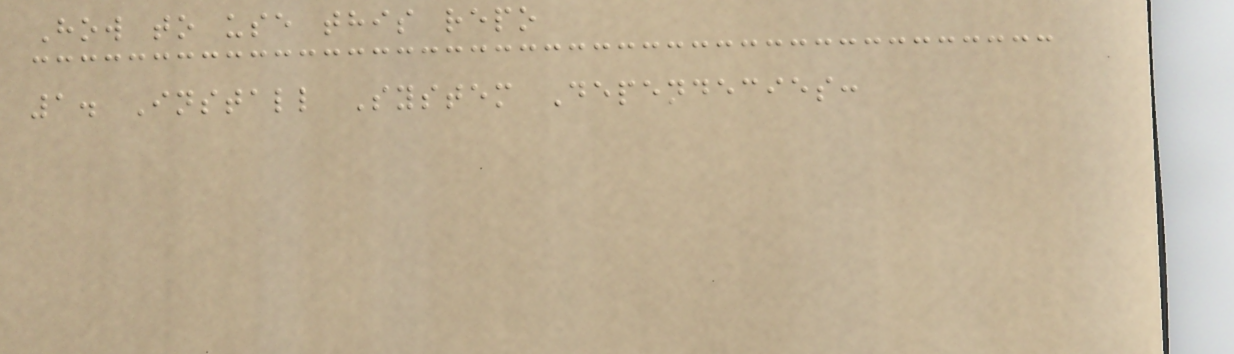How to use this repo
1. Install System Dependecies:
